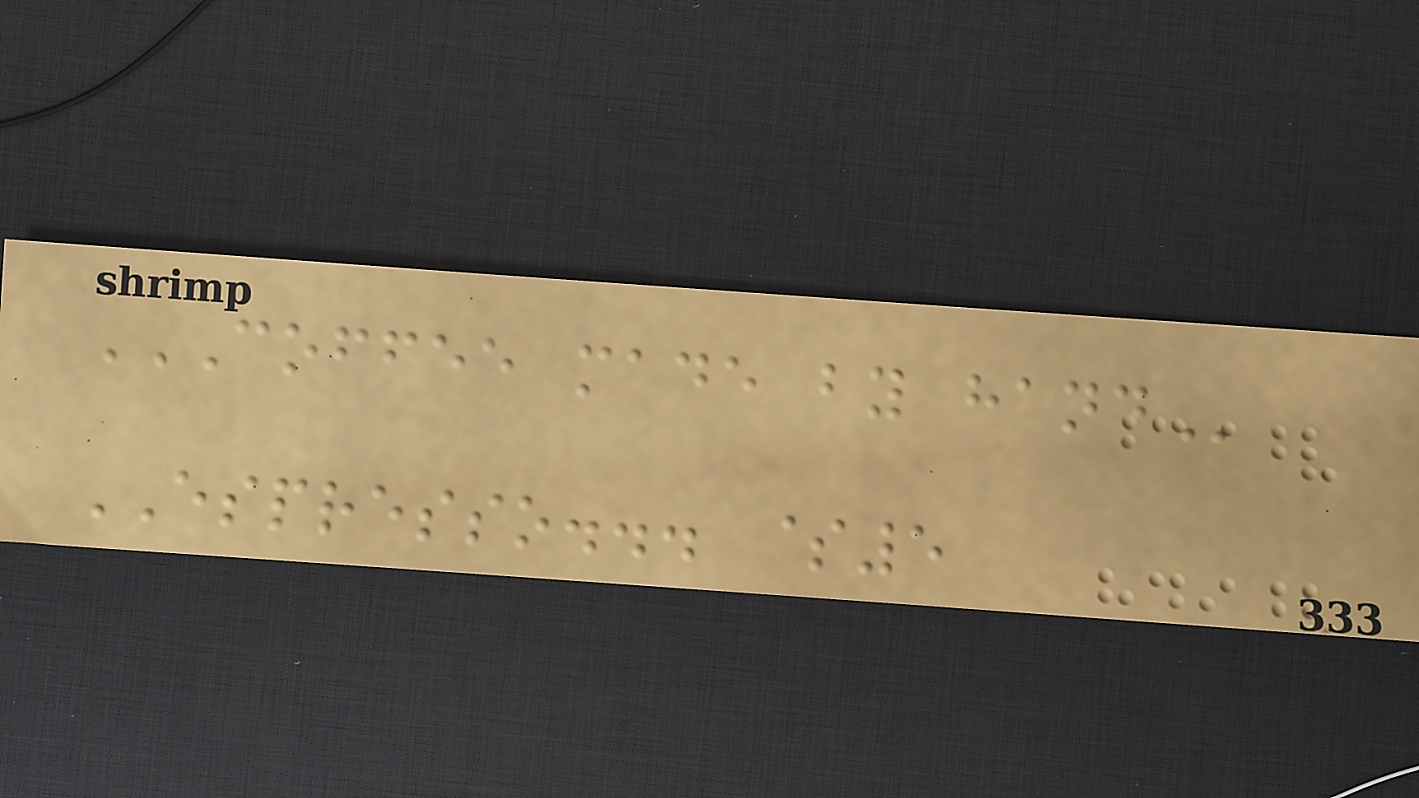COFFEE MADE BY HAND
ESPRESSO... $5
